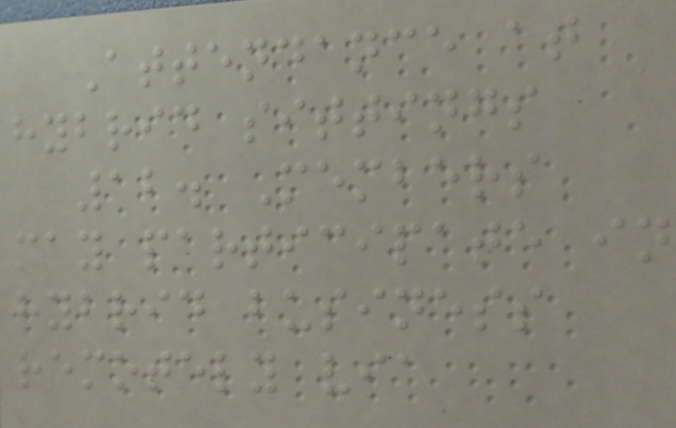Attendance at
hybrid sittings
12. Members
may participate in
hybrid business
remotely via
